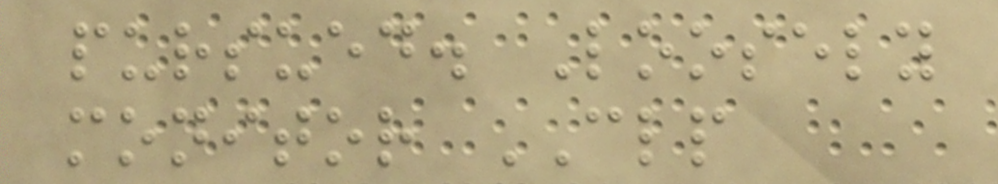pursued. Loosely
monitor CLP
